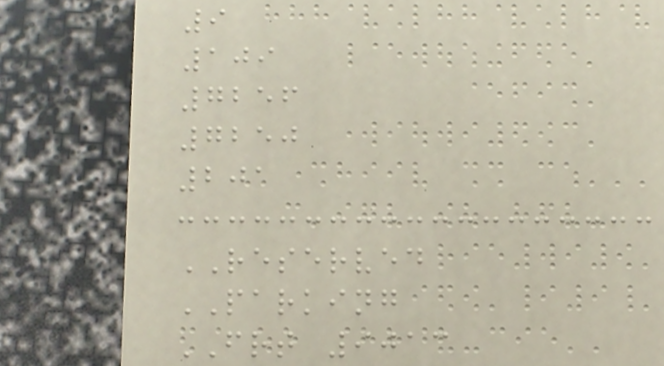9
109
7256
7250
201
RESERVED
PARKING
FRT 9013
